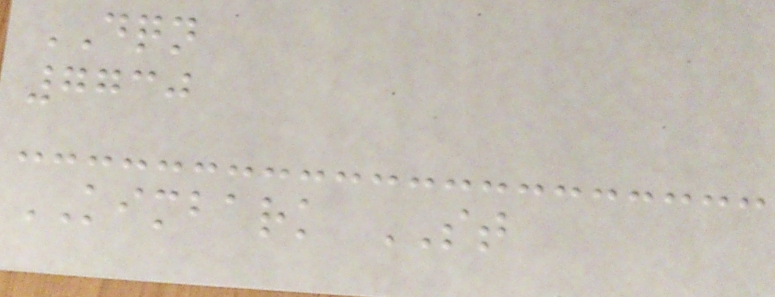DQN
7730
KIMBARK ST
